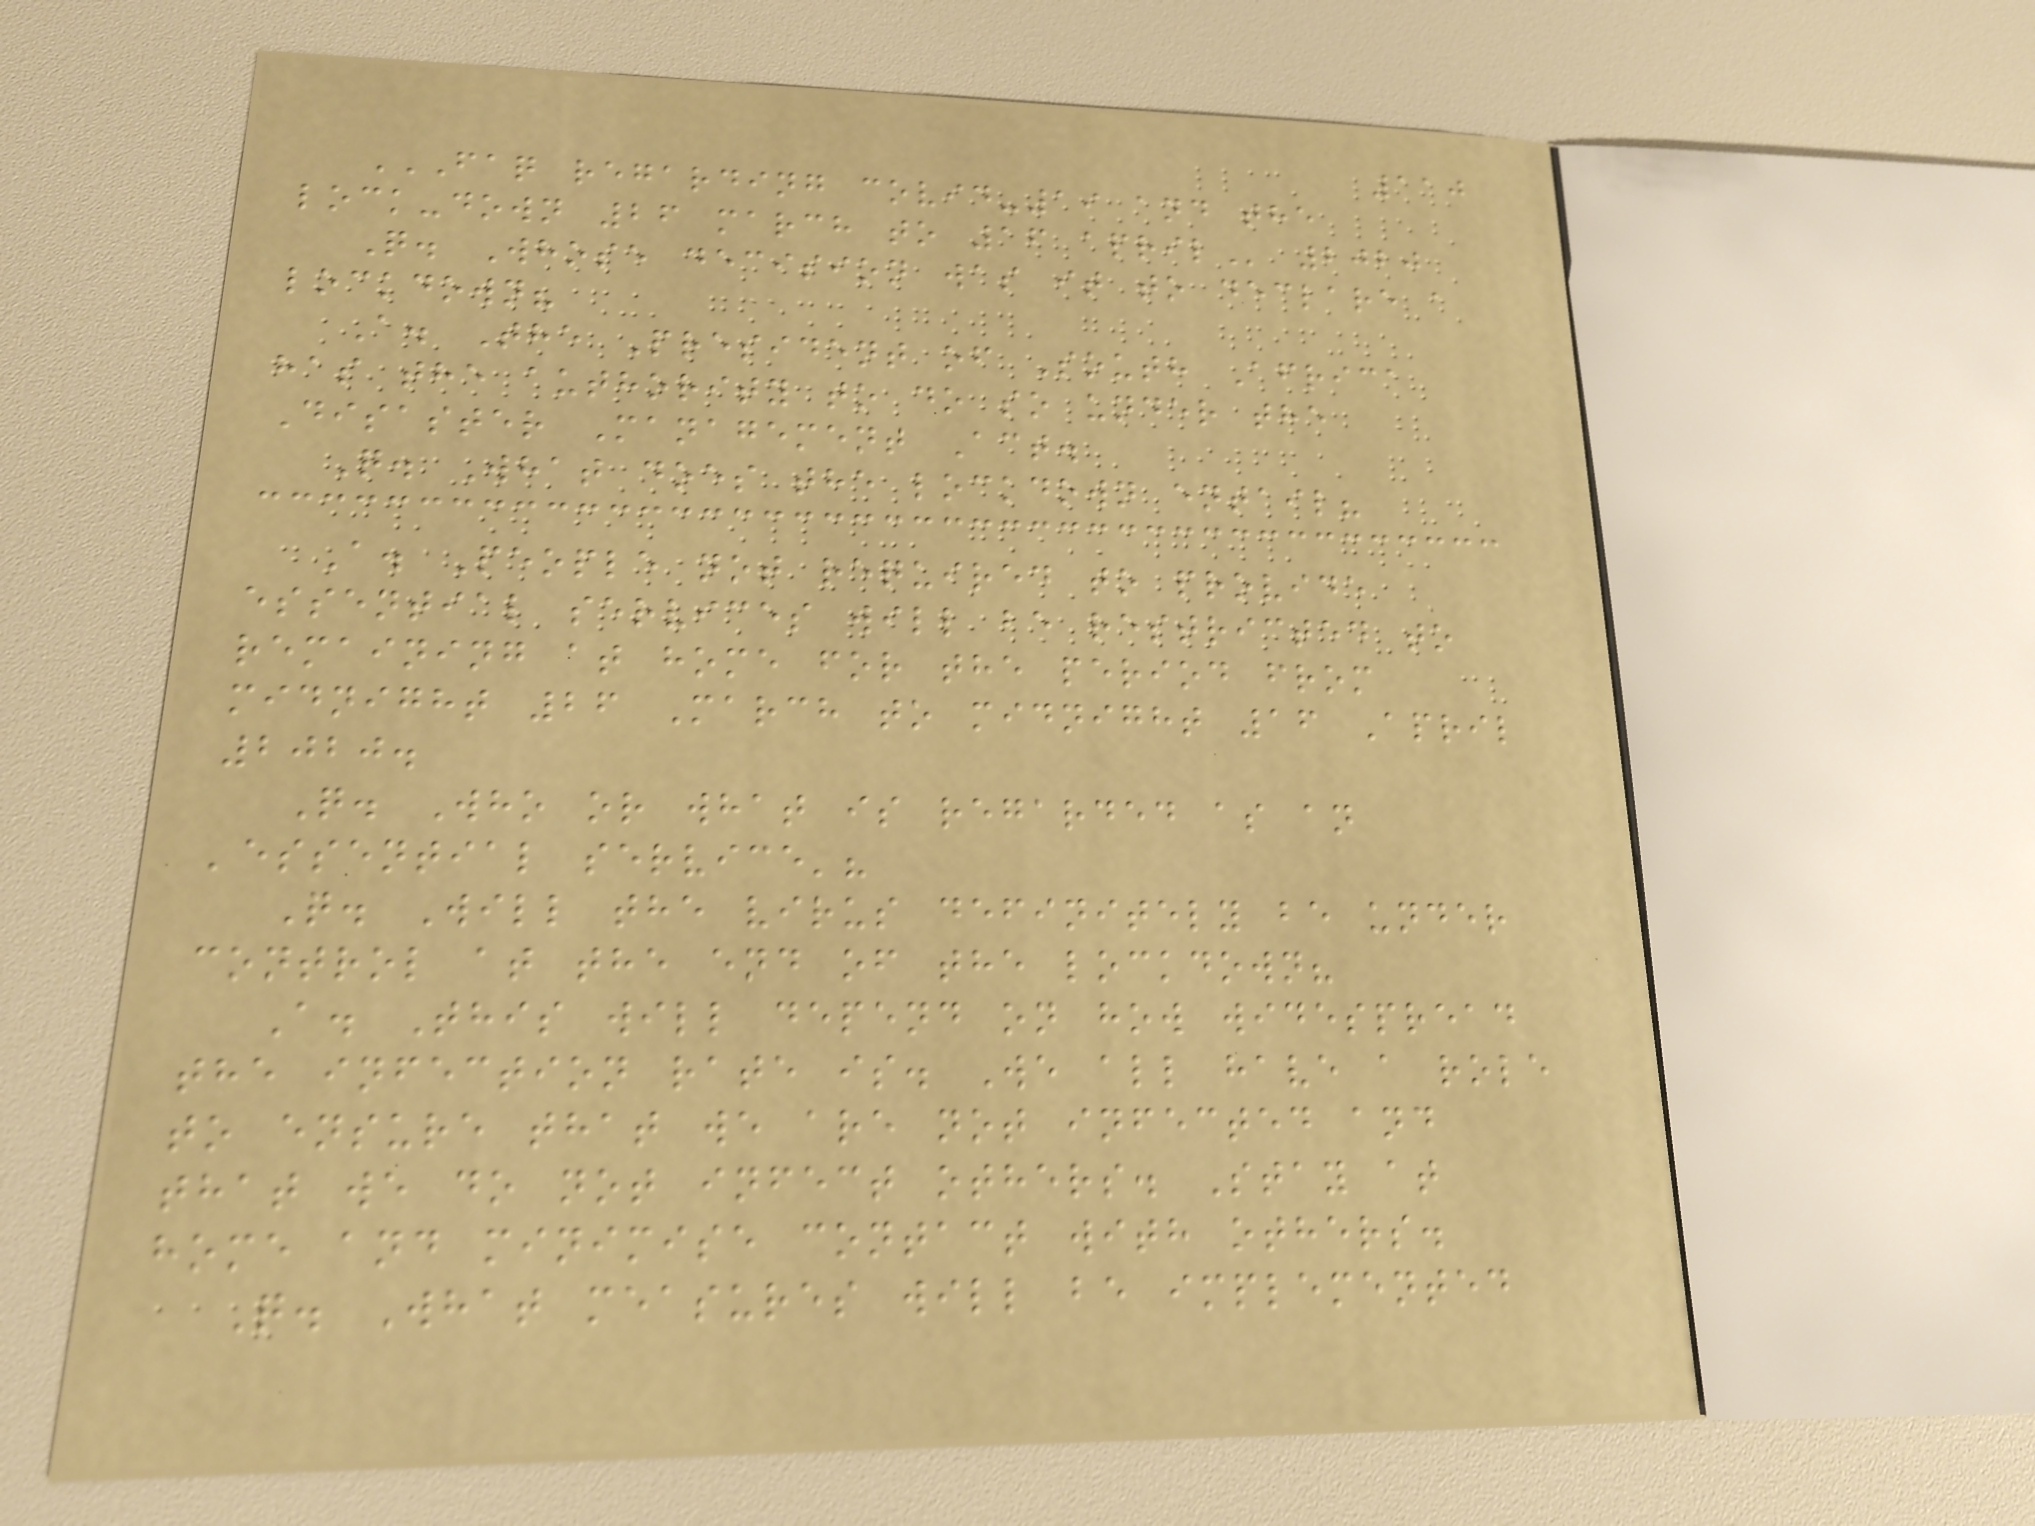110
FAQ REGARDING COVID-19 AND THE
LOCK-DOWN 26 MARCH TO 16 APRIL 2020
Q. Whose decision was it to declare a
lockdown?
A. The President of South Africa
has the authority to do so under the
Disaster Management Act.
Q. What does the lockdown entail?
A. People not required to provide
essential services will be restricted to
remaining at home for the period from
midnight 26 March to midnight 16 April
2020.
Q. Who or what is regarded as an
'essential service'?
Q. Will the virus definitely be under
control at the end of the lockdown?
A. This will depend on how widespread
the infection rate is. We all have a role
to ensure that we are not infected and
that we do not infect others. Stay at
home and minimise contact with others.
Q. What measures will be implemented
